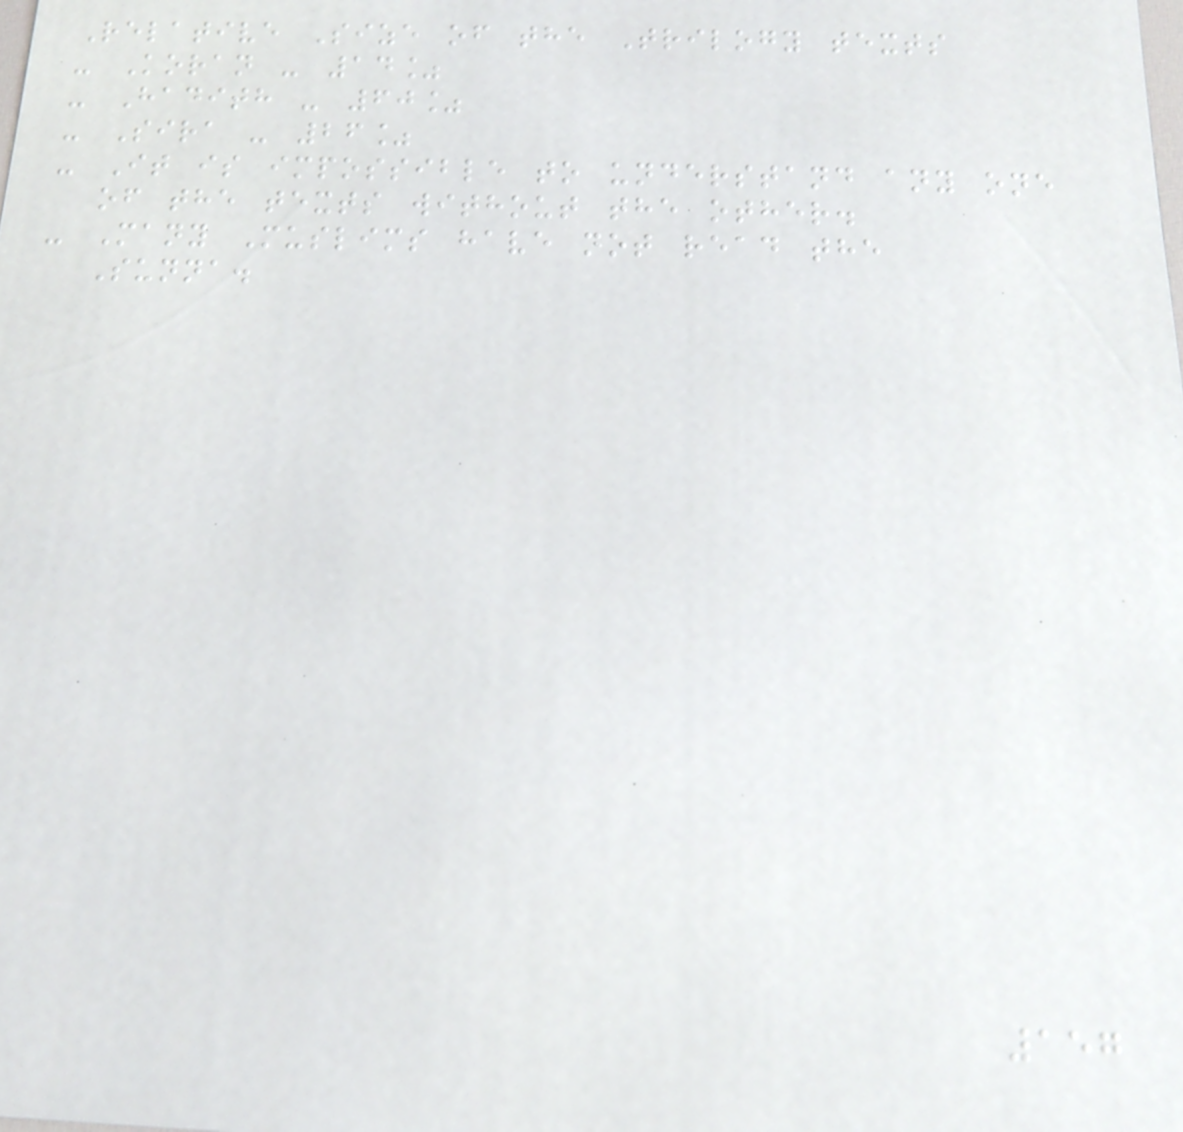Relative Size of the Trilogy texts
- Koran - 14%
- Hadith - 60%
- Sira - 26%
- It is impossible to understand any one
of the texts without the other.
- Many Muslims have not read the
Sunna.
157
